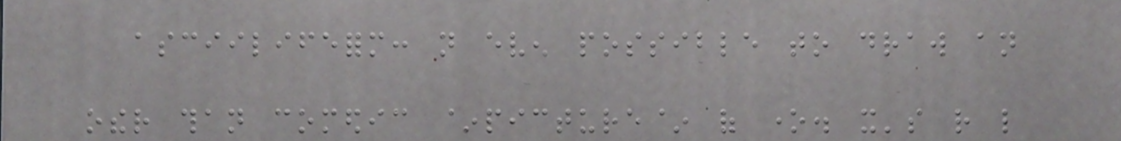asciilifeform: not even possible to draw an
other than comedic ~picture~ of one. it's rather like
